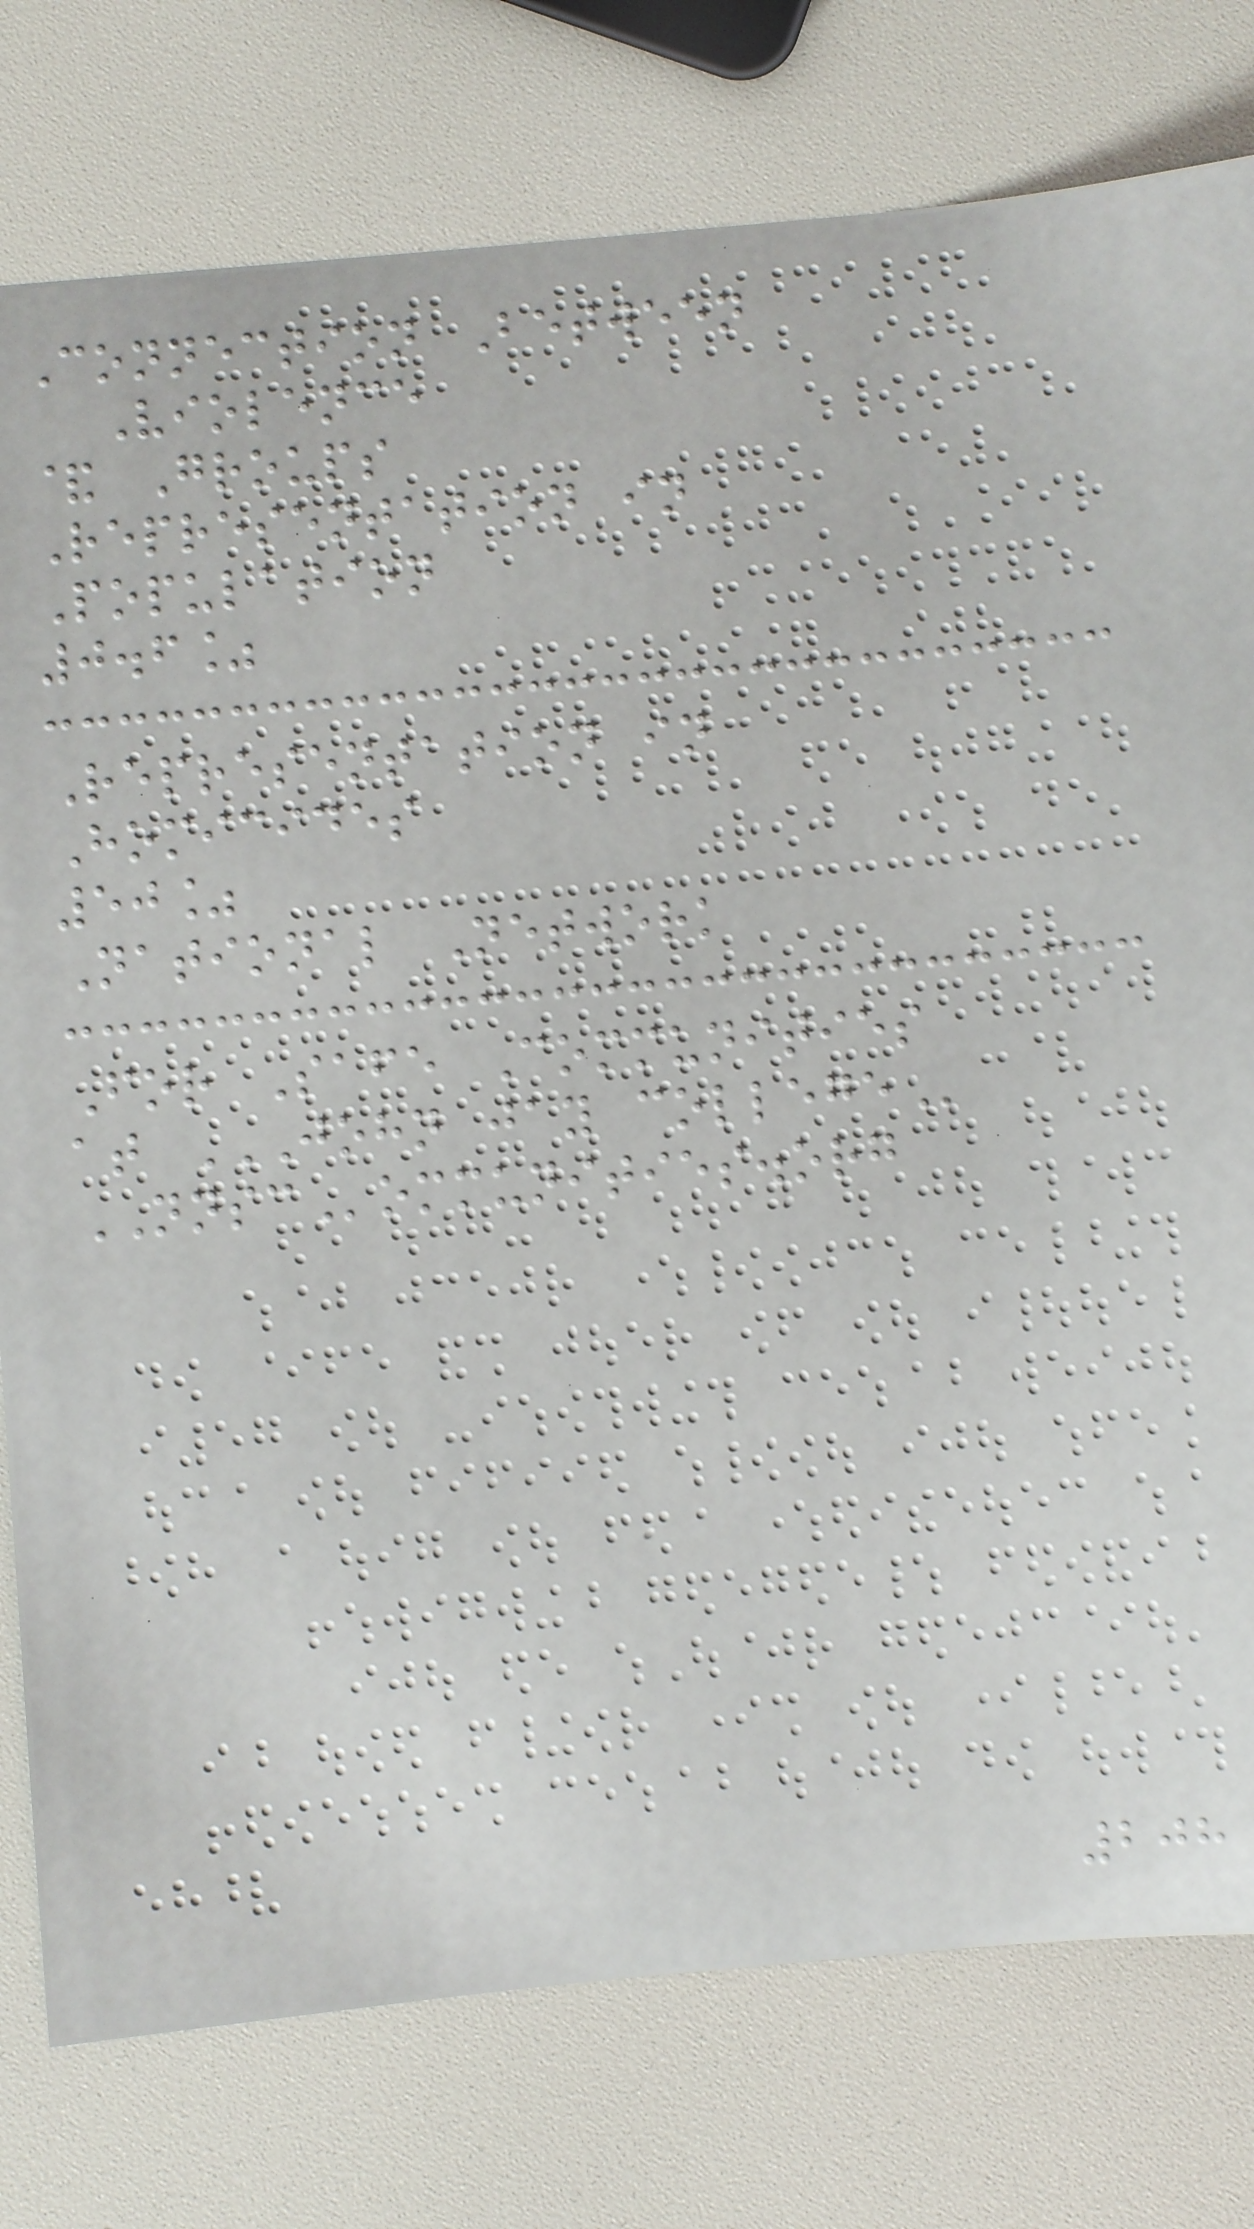Connection Between
Violence
& Groups
Representation in
Population
0.6%
Representation in
Homicides
50%
National Network
For Safe Communities
at JOHN JAY COLLEGE
NNSCommunities.org
208
